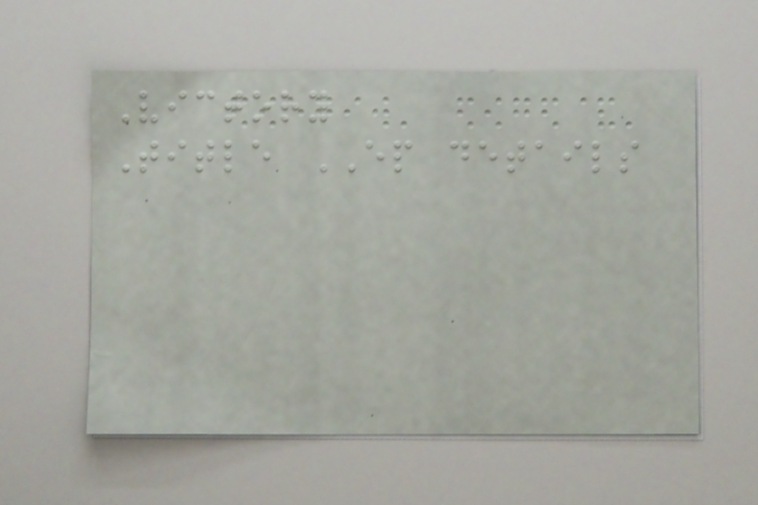Victory
Title EP details
